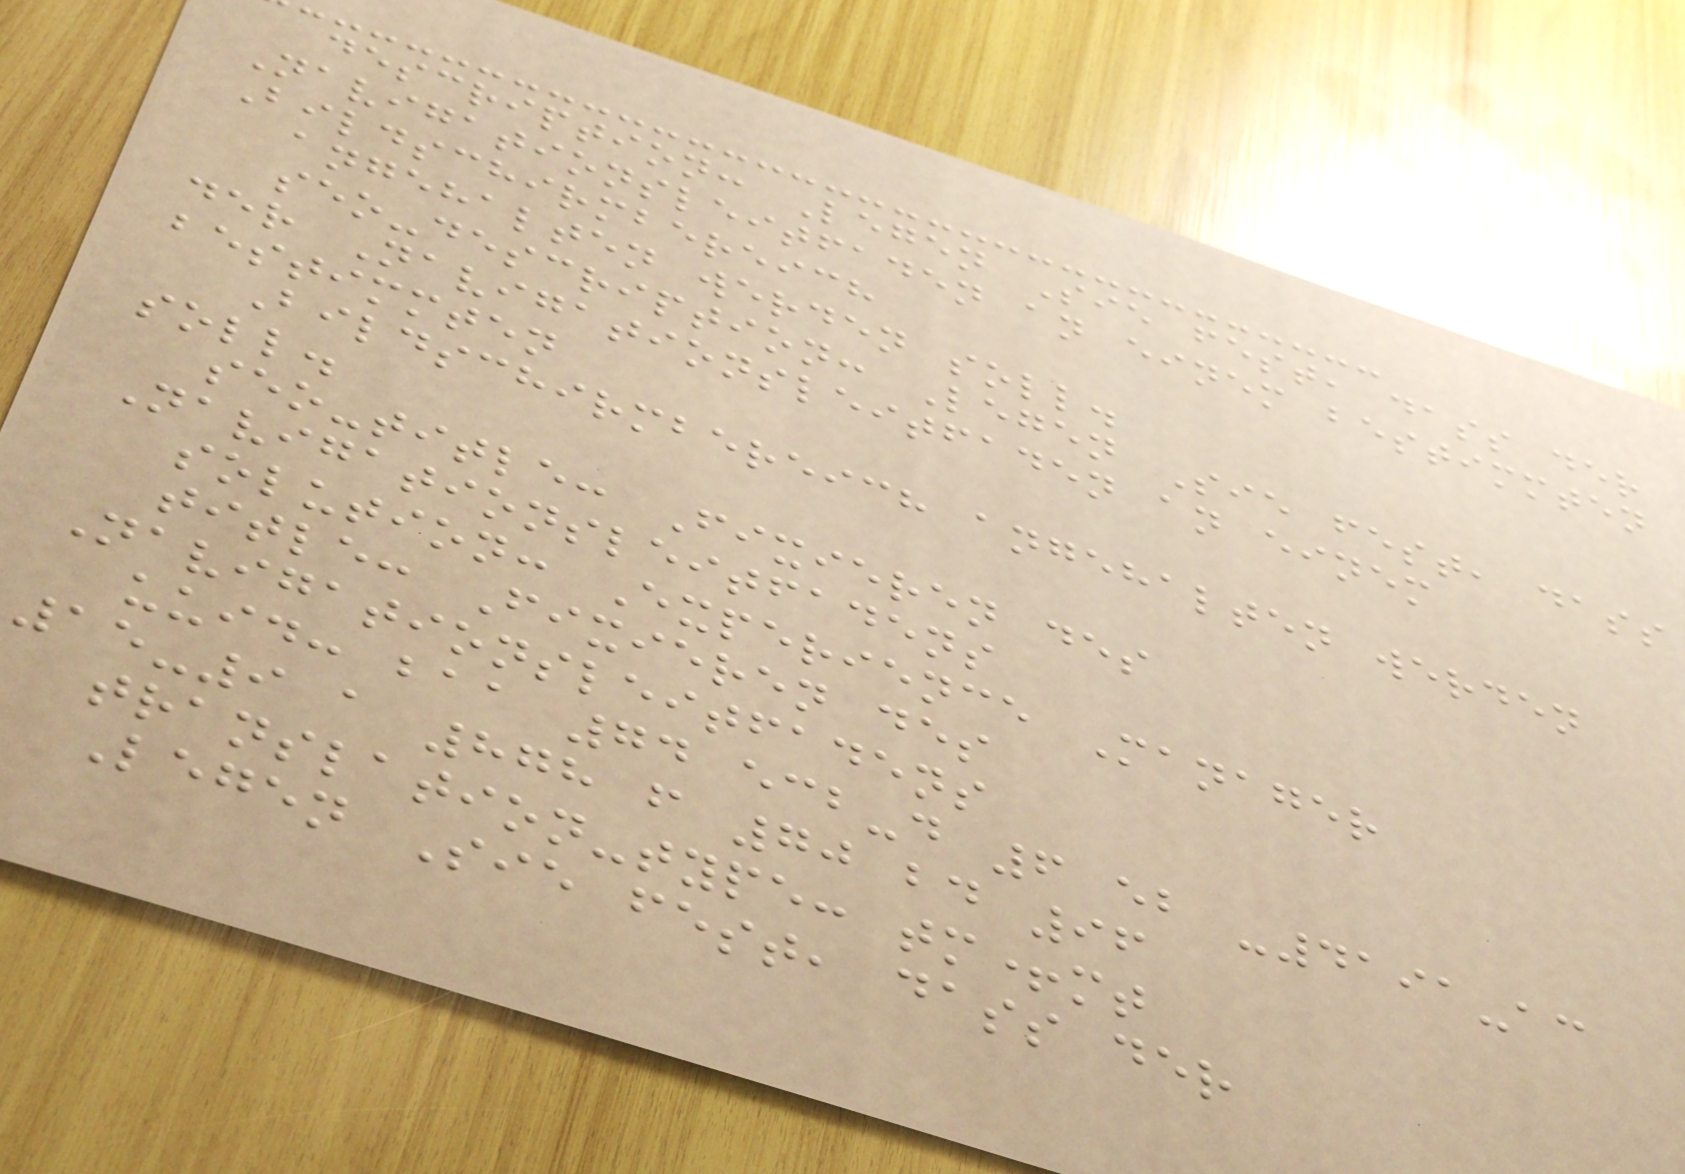description: Legen Sie fest, dass der
Navigationsleitfaden an einem bestimmten
Bildschirmbereich
angehalten werden soll.
seo-description: Legen Sie fest, dass
der Navigationsleitfaden an einem
bestimmten
Bildschirmbereich angehalten werden
soll.
seo-title: Fixieren des
Navigationsleitfadens
solution: Experience Manager
title: Fixieren des
Navigationsleitfadens
uuid: baa 74 ecb-d 6 eb -4191-ac
15-9 a 878 f 70 bd 96
translation-type: tm+mt
Legen Sie fest, dass der
